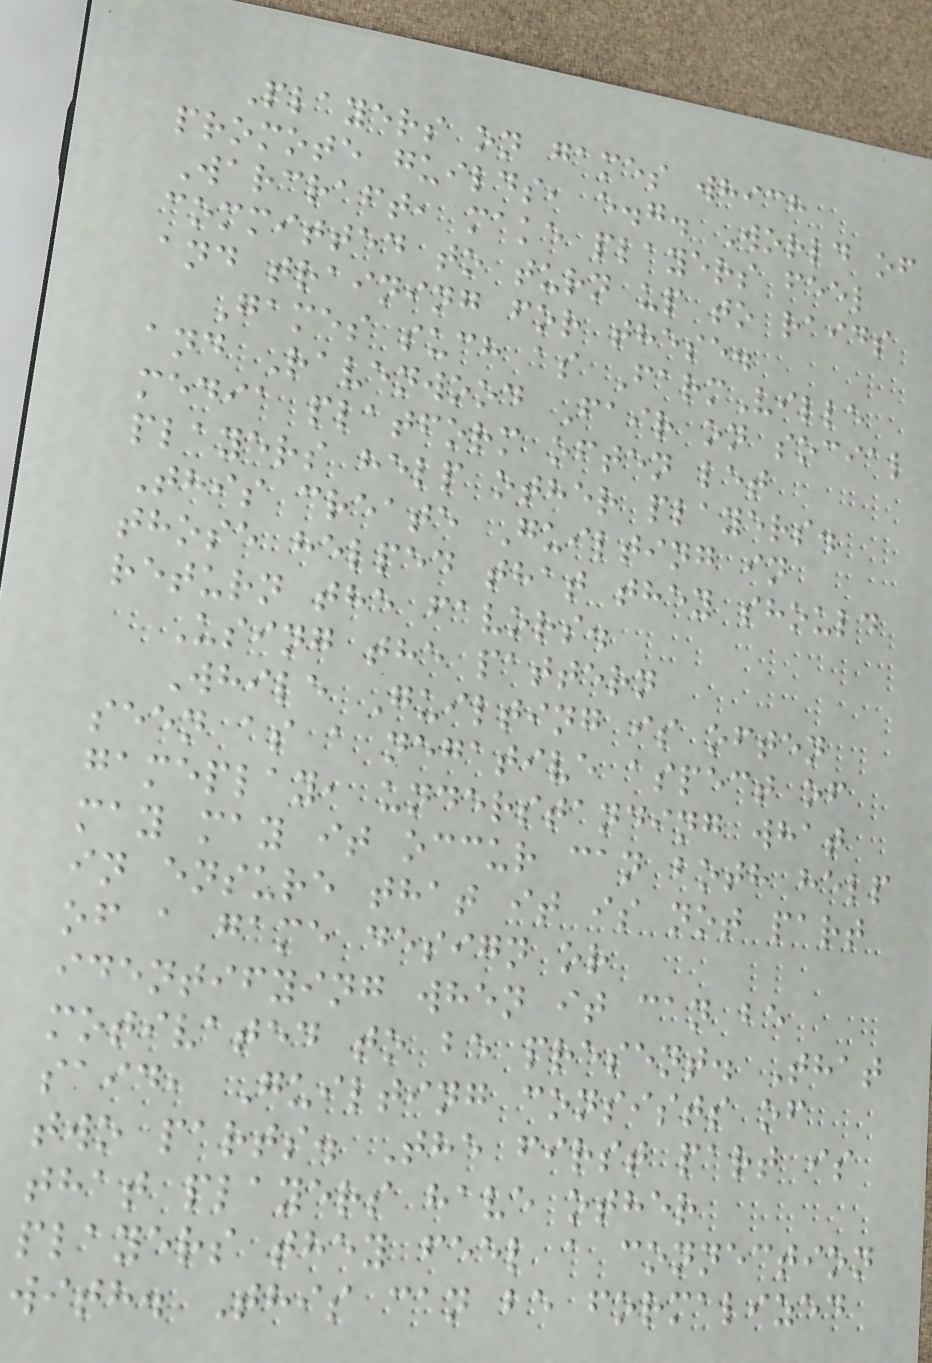Players on games which
promote guilds, e.g. World of
Warcraft, make players feel
committed to turn up to raids
and training for these.
Games such as FarmVille
and Ravenwood Fair on social
media platform often let
players help other players.
This create Guilting in
those helped that they should
return the favors.
Using the pattern
While Guilting is often
seen as a negative aspect of
gameplay, understanding what
may may it occur can both help
in ensure that it is not part
of a game design or
identifying when it can be
motivated to be present. That
said, Guilting consists of
two parts. The first part is
that players have other
players they feel a connection
with. This can be formalized
